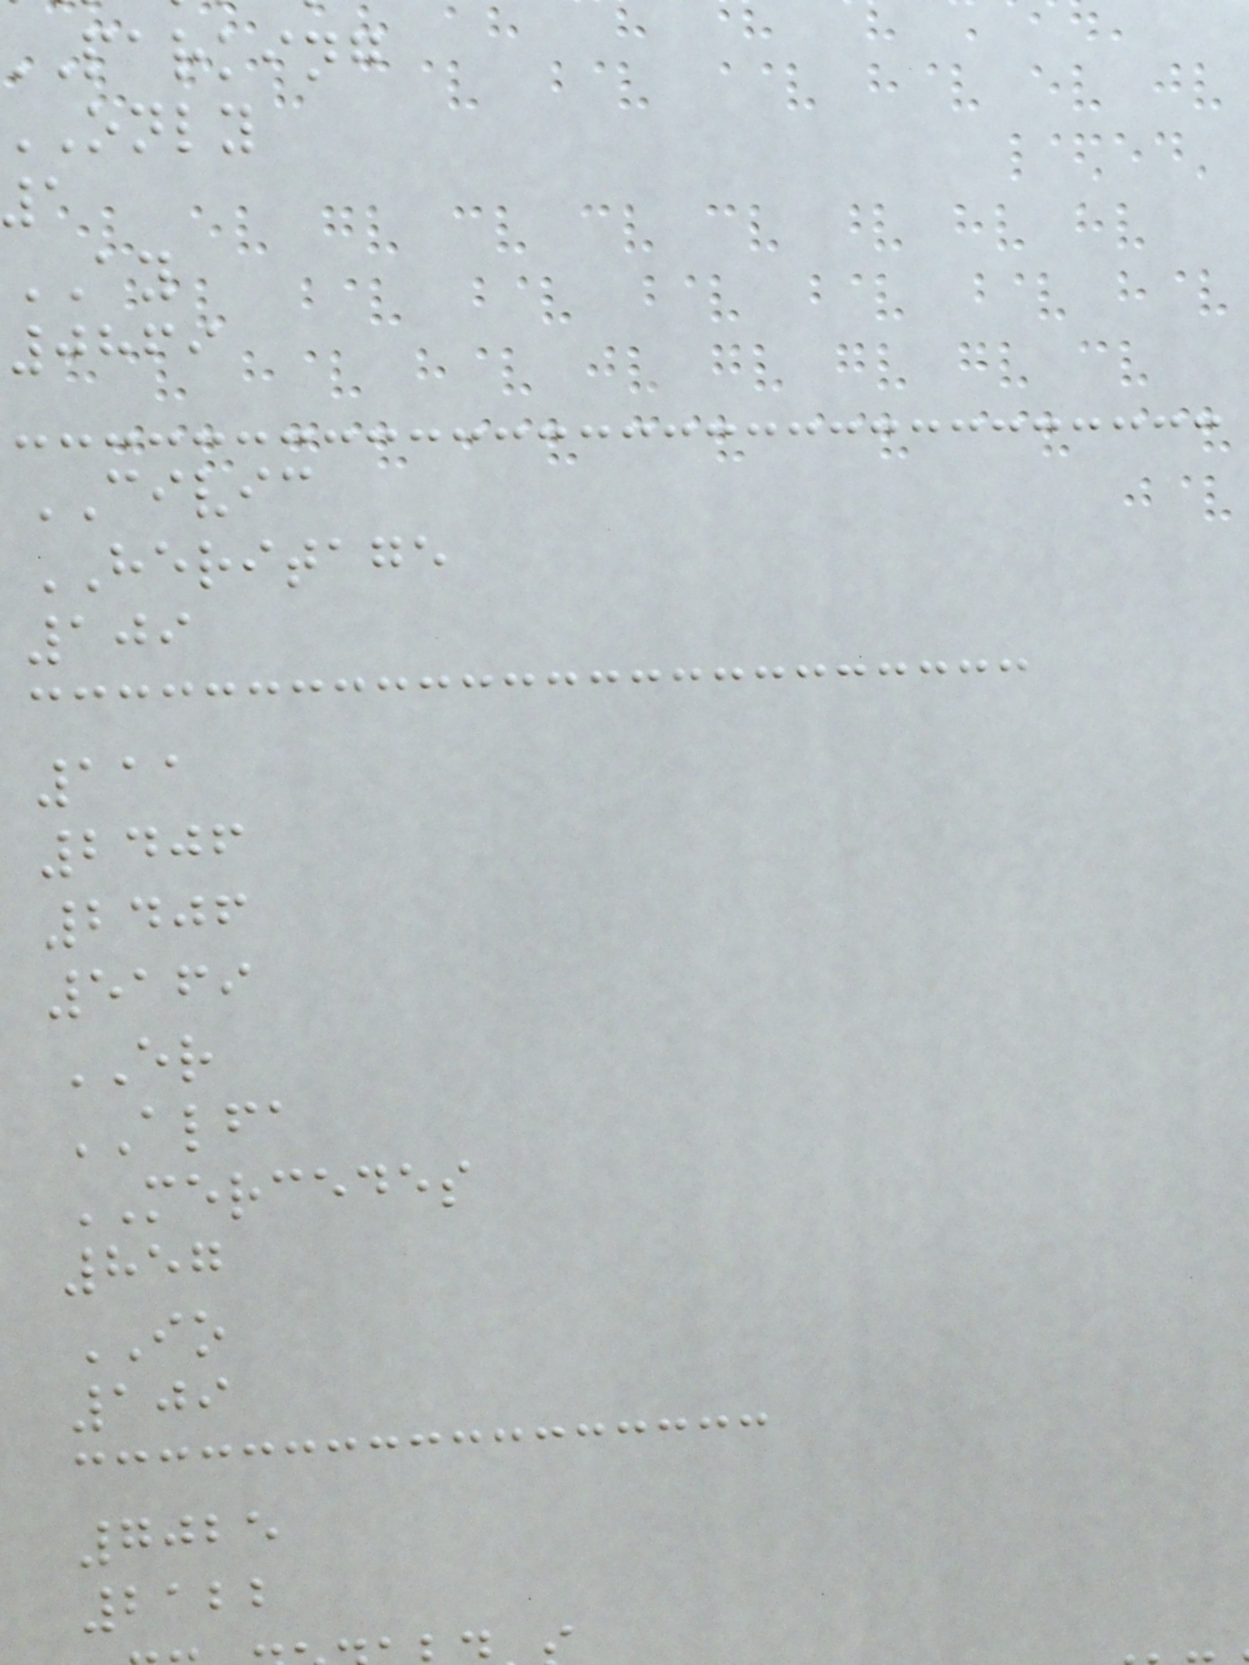parking
only
AY
0869
CIVIC
HERITAGE
109
111
2406
2406
5169
ER
ALFA
MERCEDES
857
IO
109
7025
2122
